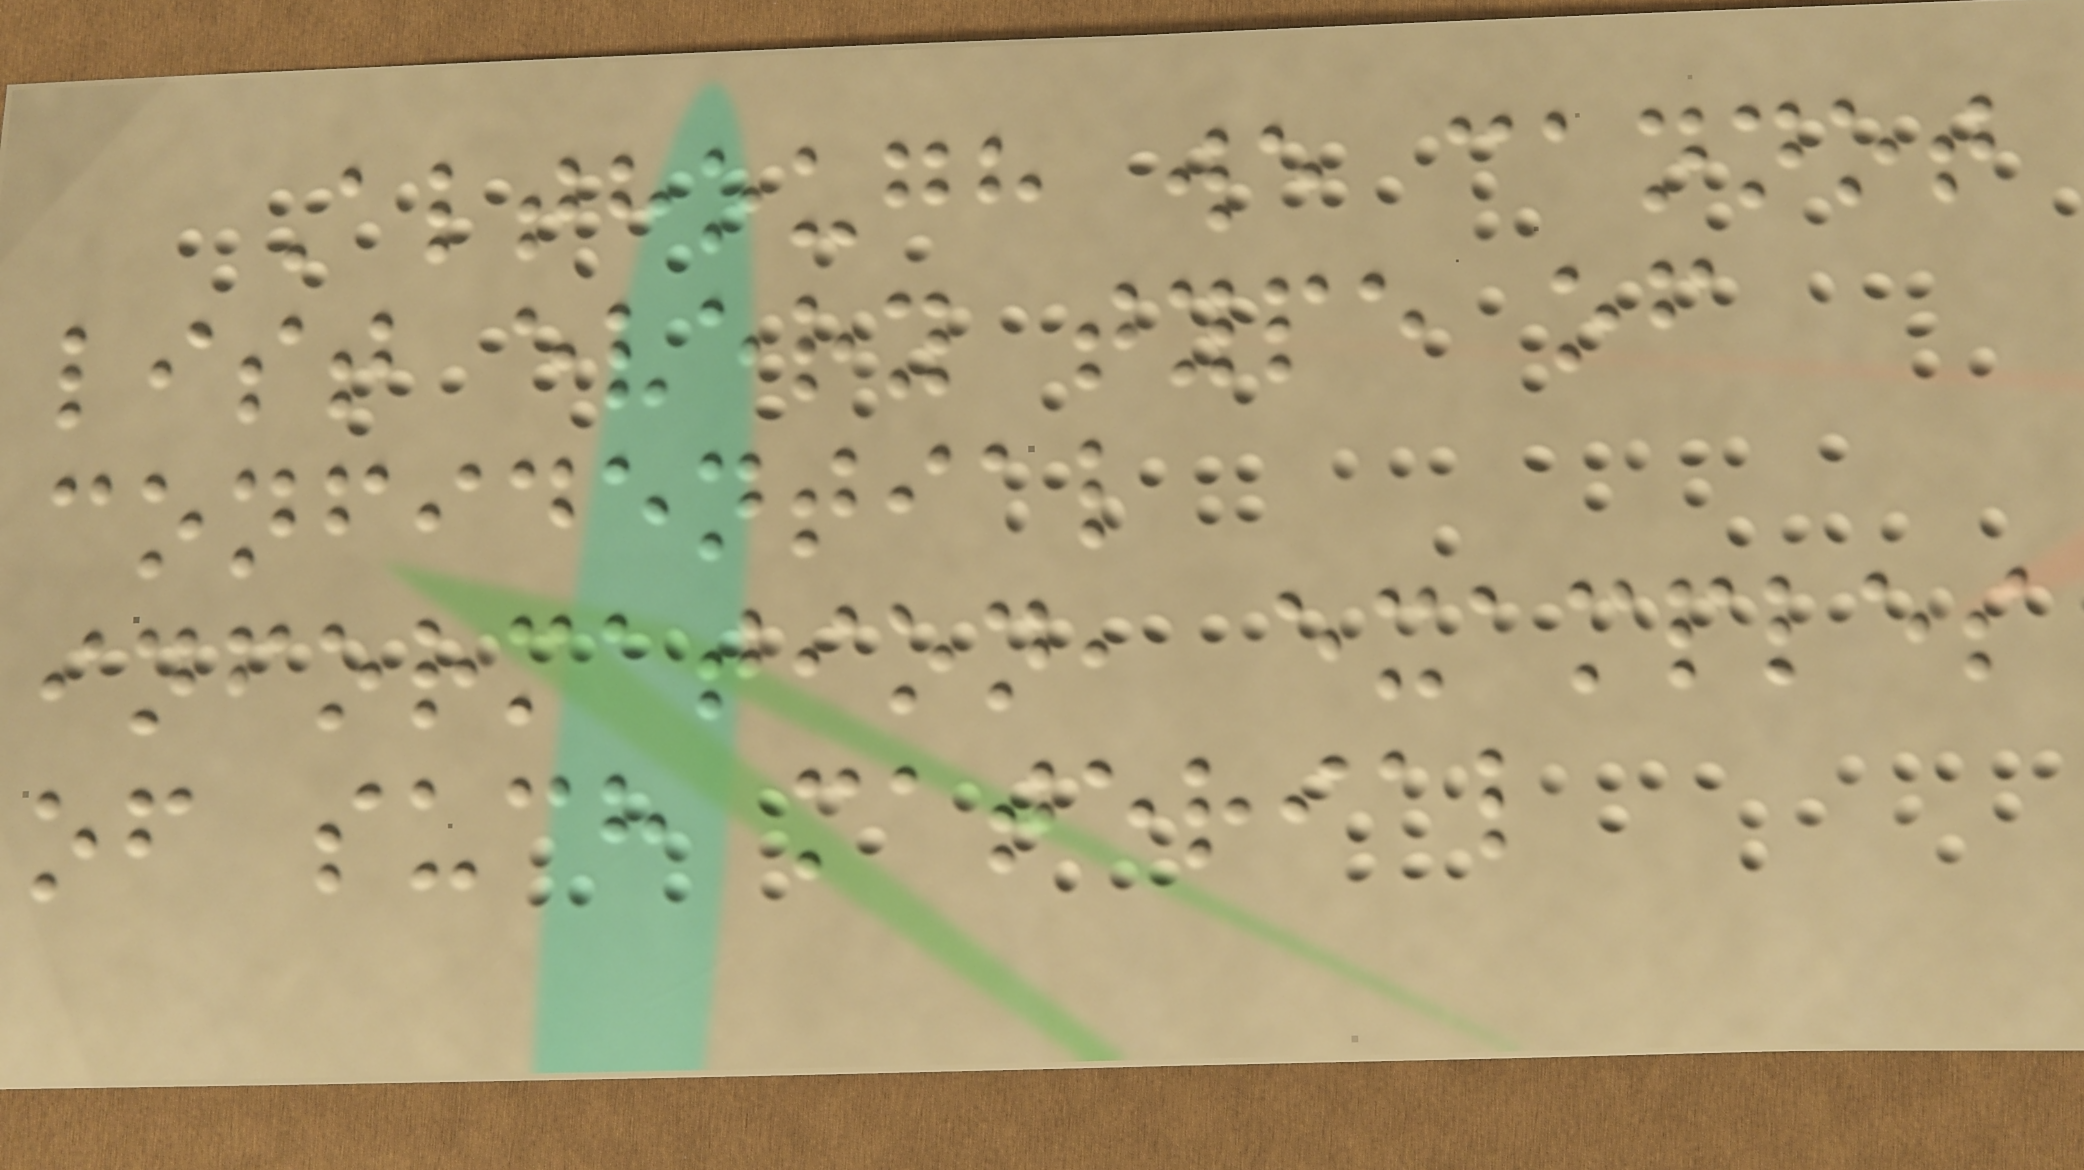Although we cannot
list every type of
confidential
information, examples
of such material
